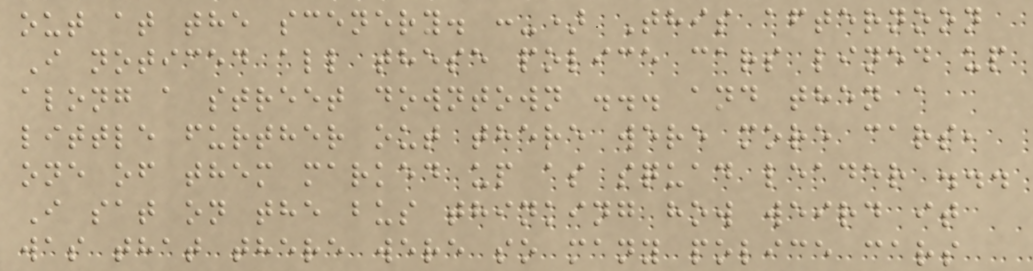out at the scenery. :-) This afternoon
I noticed all these police cars lined up
along a street downtown ... and then a
little further out there were more cars,
one of them marked up as squad leader ...
I sat on the bus thinking how weird it
was that there were so many police cars
